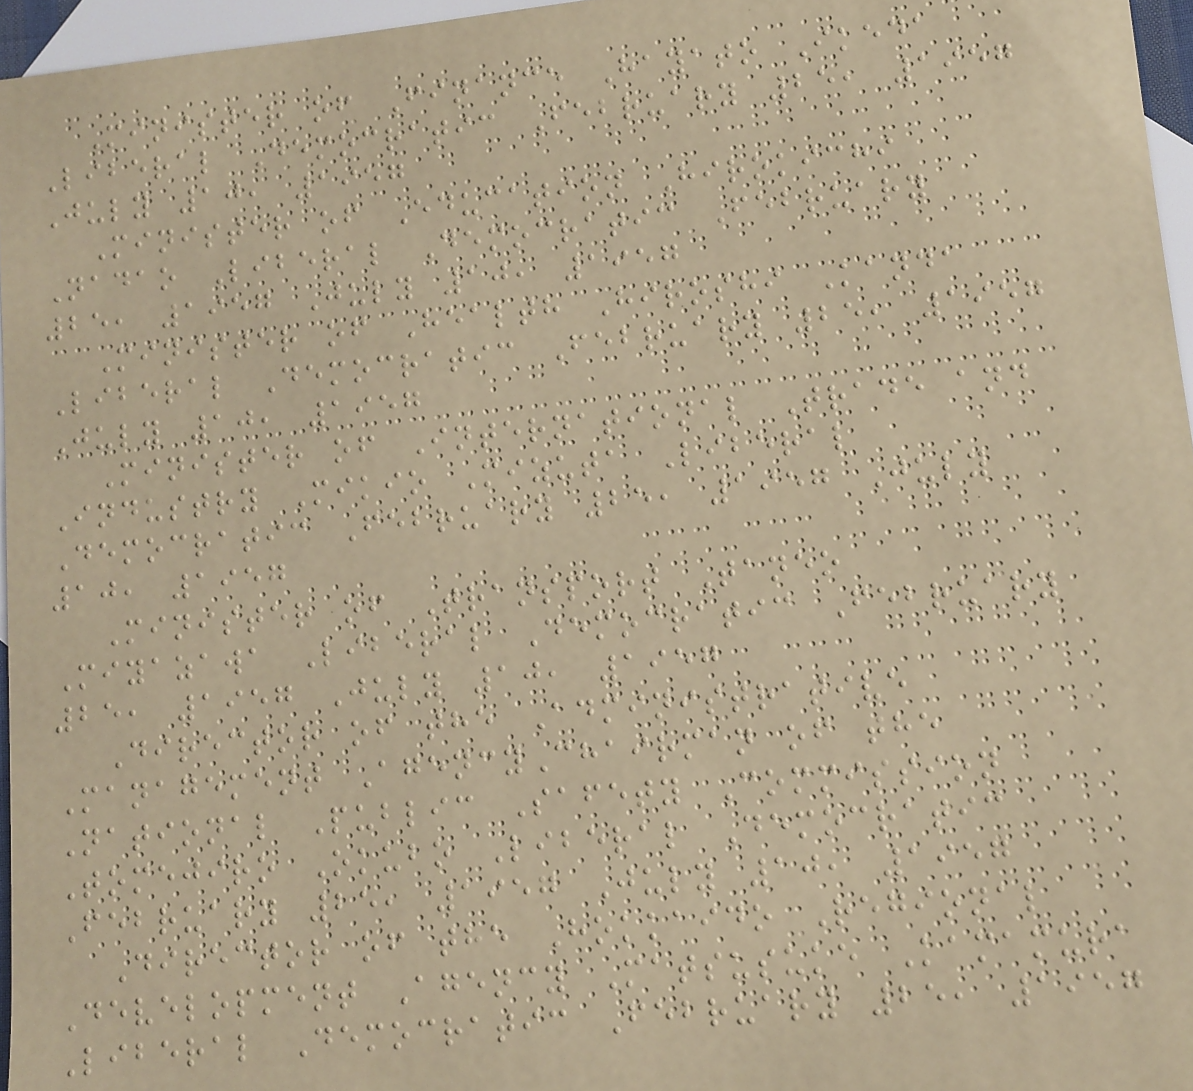Minister of Finance Hayato Ikeda
Liberal Democratic February 25, 1957
July 10, 1957
Minister of Education Hirokichi
Nadao Liberal Democratic February
25, 1957 July 10, 1957
Minister of Health Hiroshi Kanda
Liberal Democratic February 25, 1957
July 10, 1957
Minister of International Trade and
Industry Mikio Mizuta Liberal
Democratic February 25, 1957 July
10, 1957
Minister of Transport Taneo
Miyazawa Liberal Democratic February
25, 1957 July 10, 1957
Director of the Administrative
Management AgencyChairman of the
National Public Safety Commission
Tomejiro Okubo Liberal Democratic
February 25, 1957 July 10, 1957
Director of the Hokkaido Regional
Development Agency Matsusuke Kamamura
Liberal Democratic February 25, 1957
